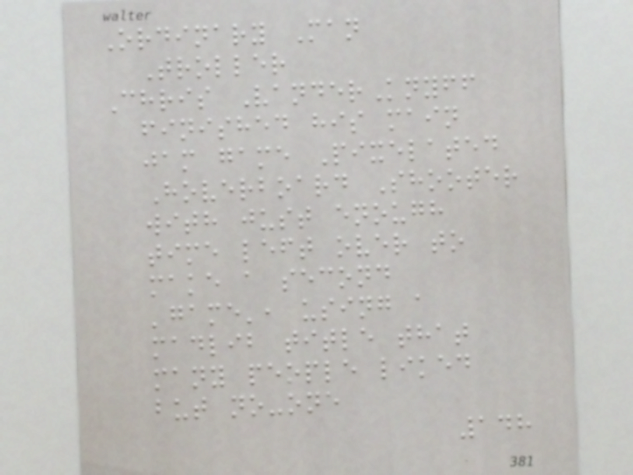Ordinary Man
Troller
Chris VanderKnyff
finished his main
jam game Pixelated
Hoverboard Shooter
with just enough
time left over to
make a second
'game', using a
madlib title that
many people liked
but no-one
148
